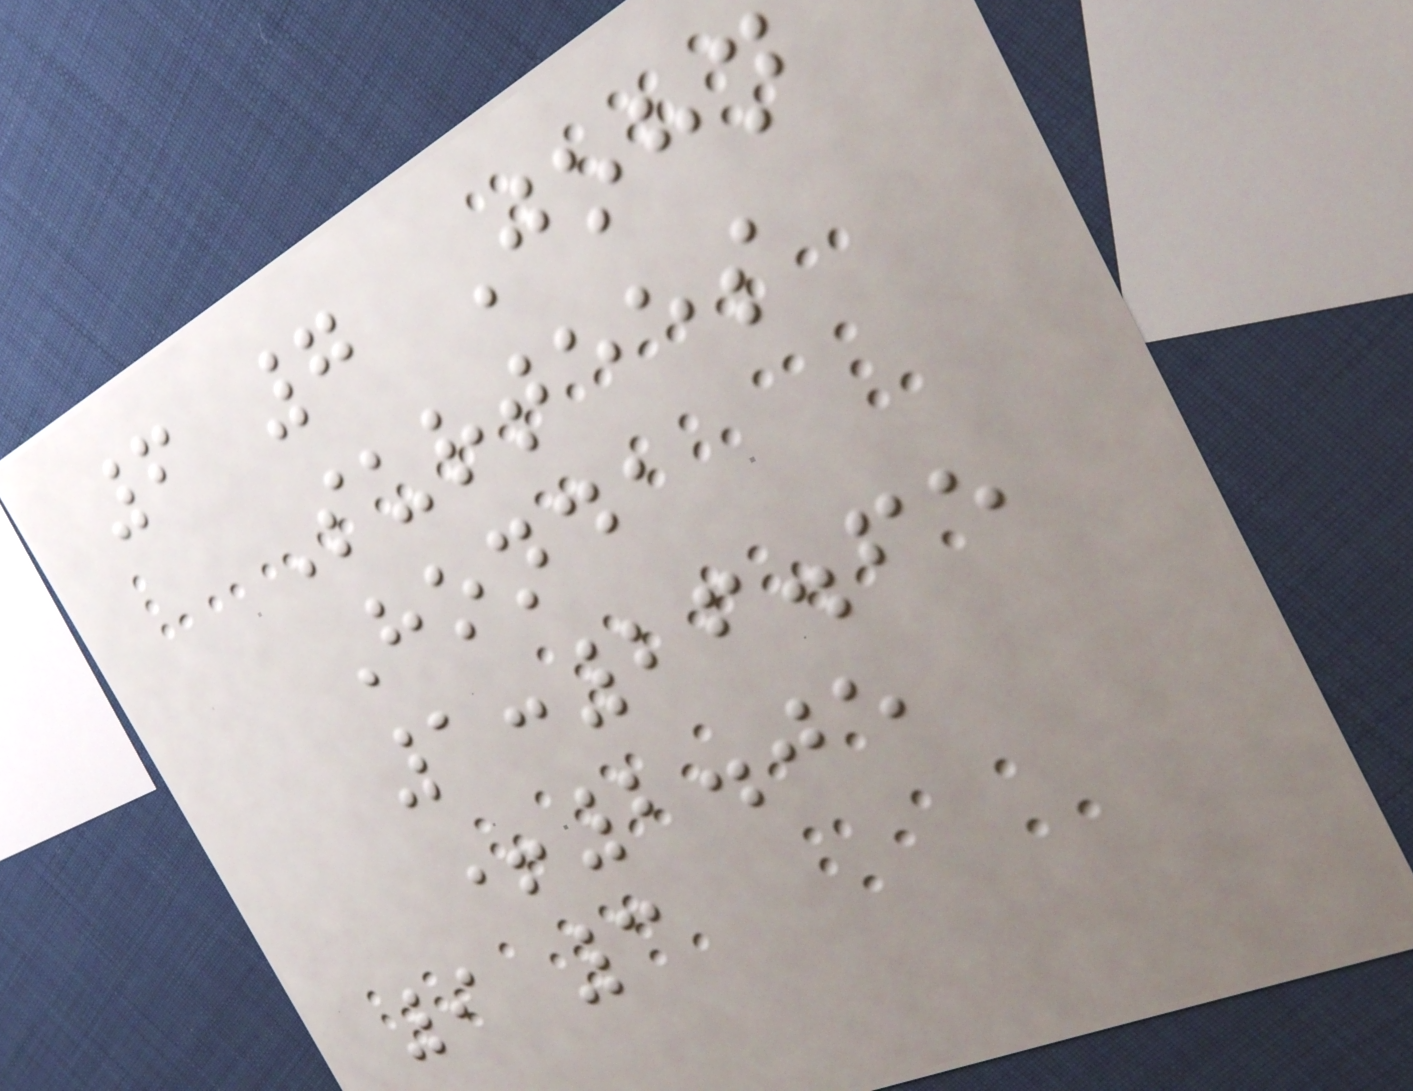6 7 John
Surtees
Honda
1:26.65
+2.05
9 3
